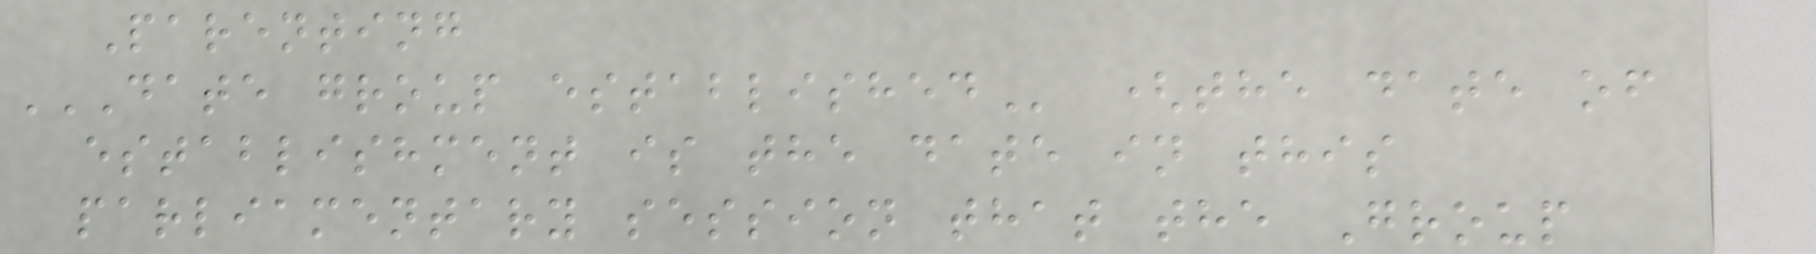Parenting
DATE GROUP ESTABLISHED (the date of
establishment is the date in this
parliamentary session that the Group
